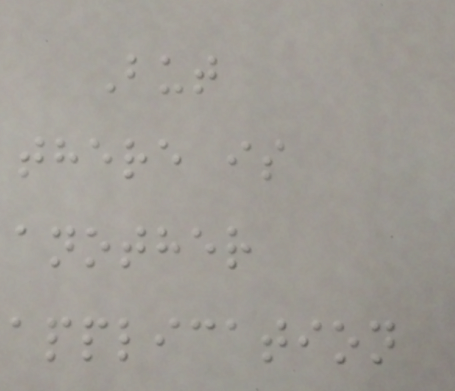But
there is
another
application
